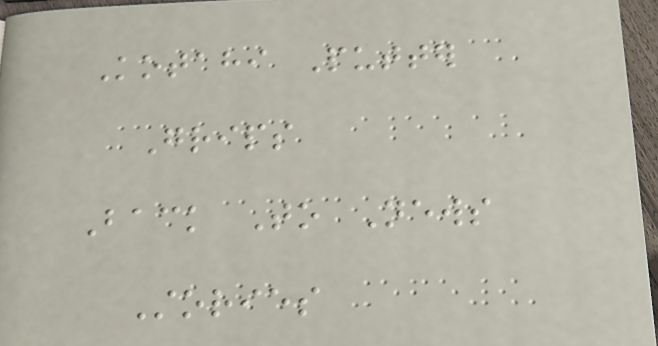Kotahi Putter
Grips
Back To News
Stories
